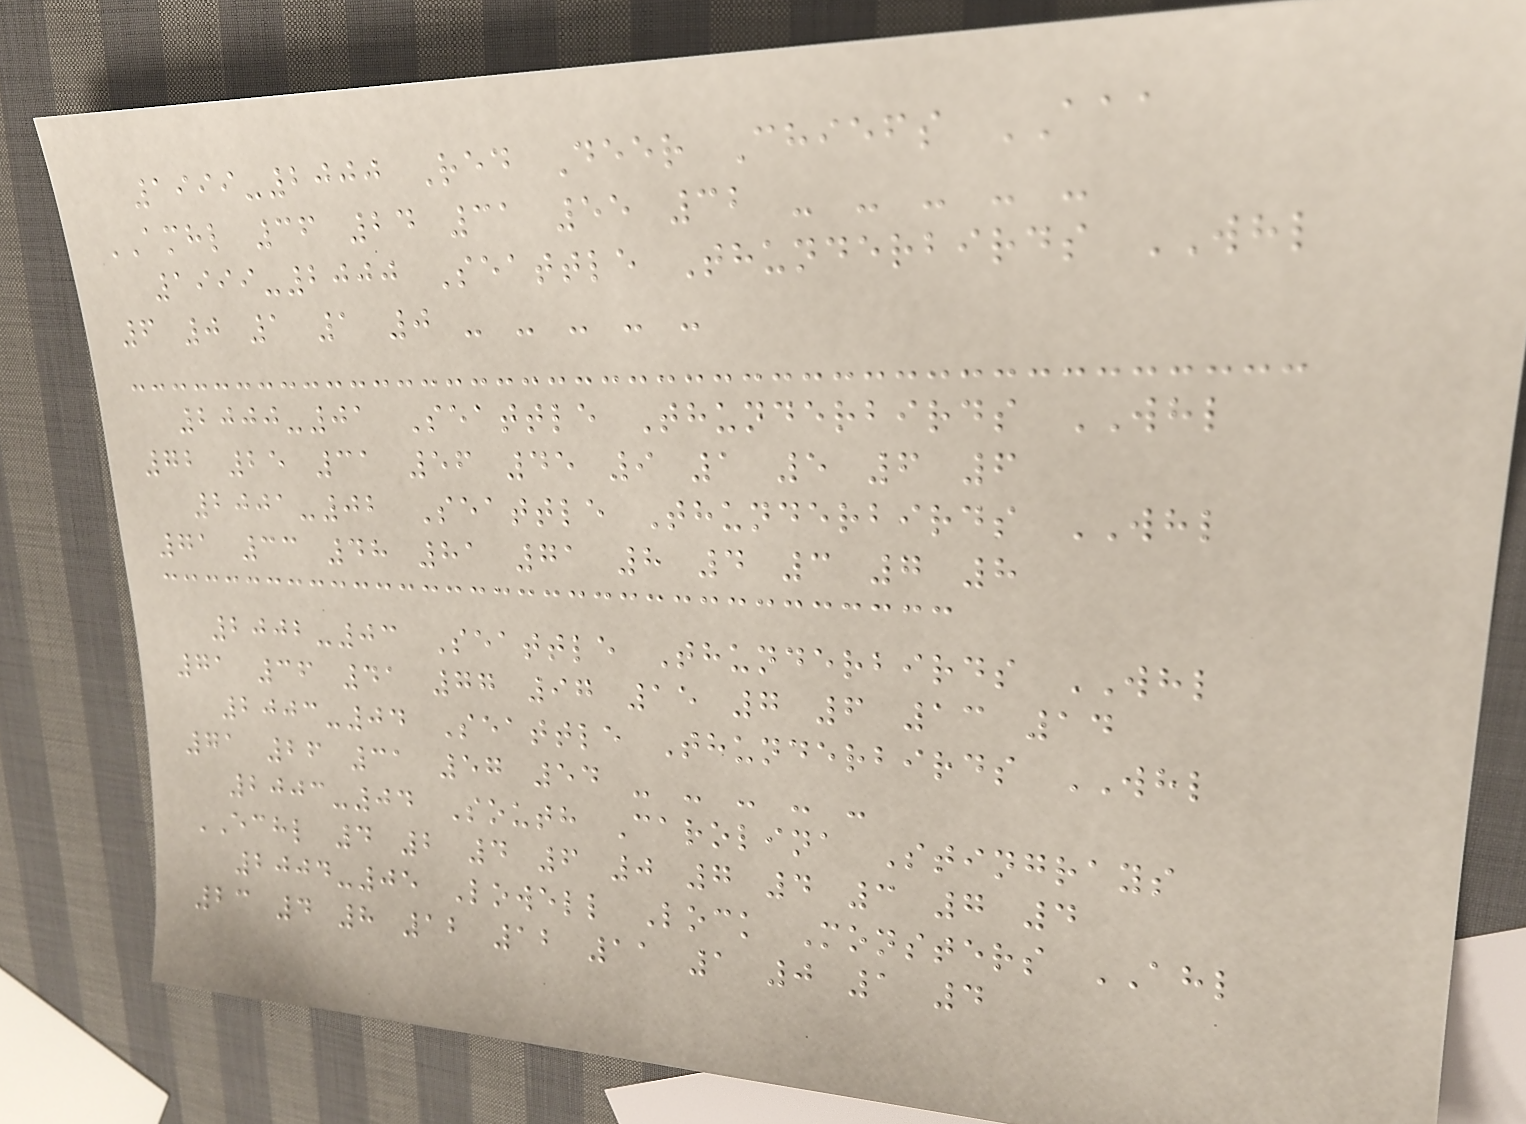1999-2000 Red Deer Chiefs AAA
AMHL 36 24 31 55 32 - - - - -
1999-2000 Seattle Thunderbirds WHL
6 0 1 1 0 - - - - -
2000-01 Seattle Thunderbirds WHL
72 25 31 56 45 9 1 5 6 6
2001-02 Seattle Thunderbirds WHL
71 33 48 81 71 8 4 3 7 8
2002-03 Seattle Thunderbirds WHL
71 36 41 77 97 15 7 6 13 14
2003-04 Seattle Thunderbirds WHL
71 26 31 57 54 - - - - -
2003-04 South Carolina Stingrays
ECHL 4 2 4 6 0 7 4 3 7 4
2004-05 Lowell Lock Monsters AHL
23 4 8 12 12 11 1 0 1 4
